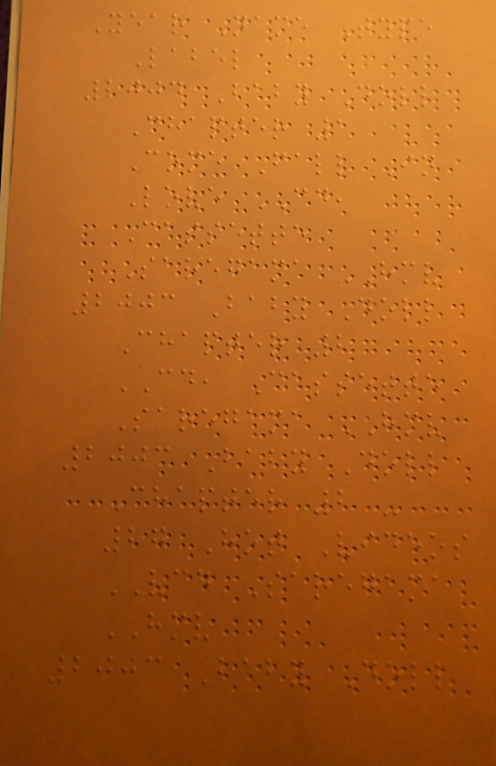Year Name Type
Label
2004 Baby Doll
Chapter 1
Come Fall In
Love CD,
Cassette
Saregama HMV
2003 Baby Doll
Chapter 2
CD, Cassette
Saregama HMV
2003 Baby Doll
Chapter 2 -
27 Hot Videos
VCD Saregama
HMV
2003 Baby Doll
